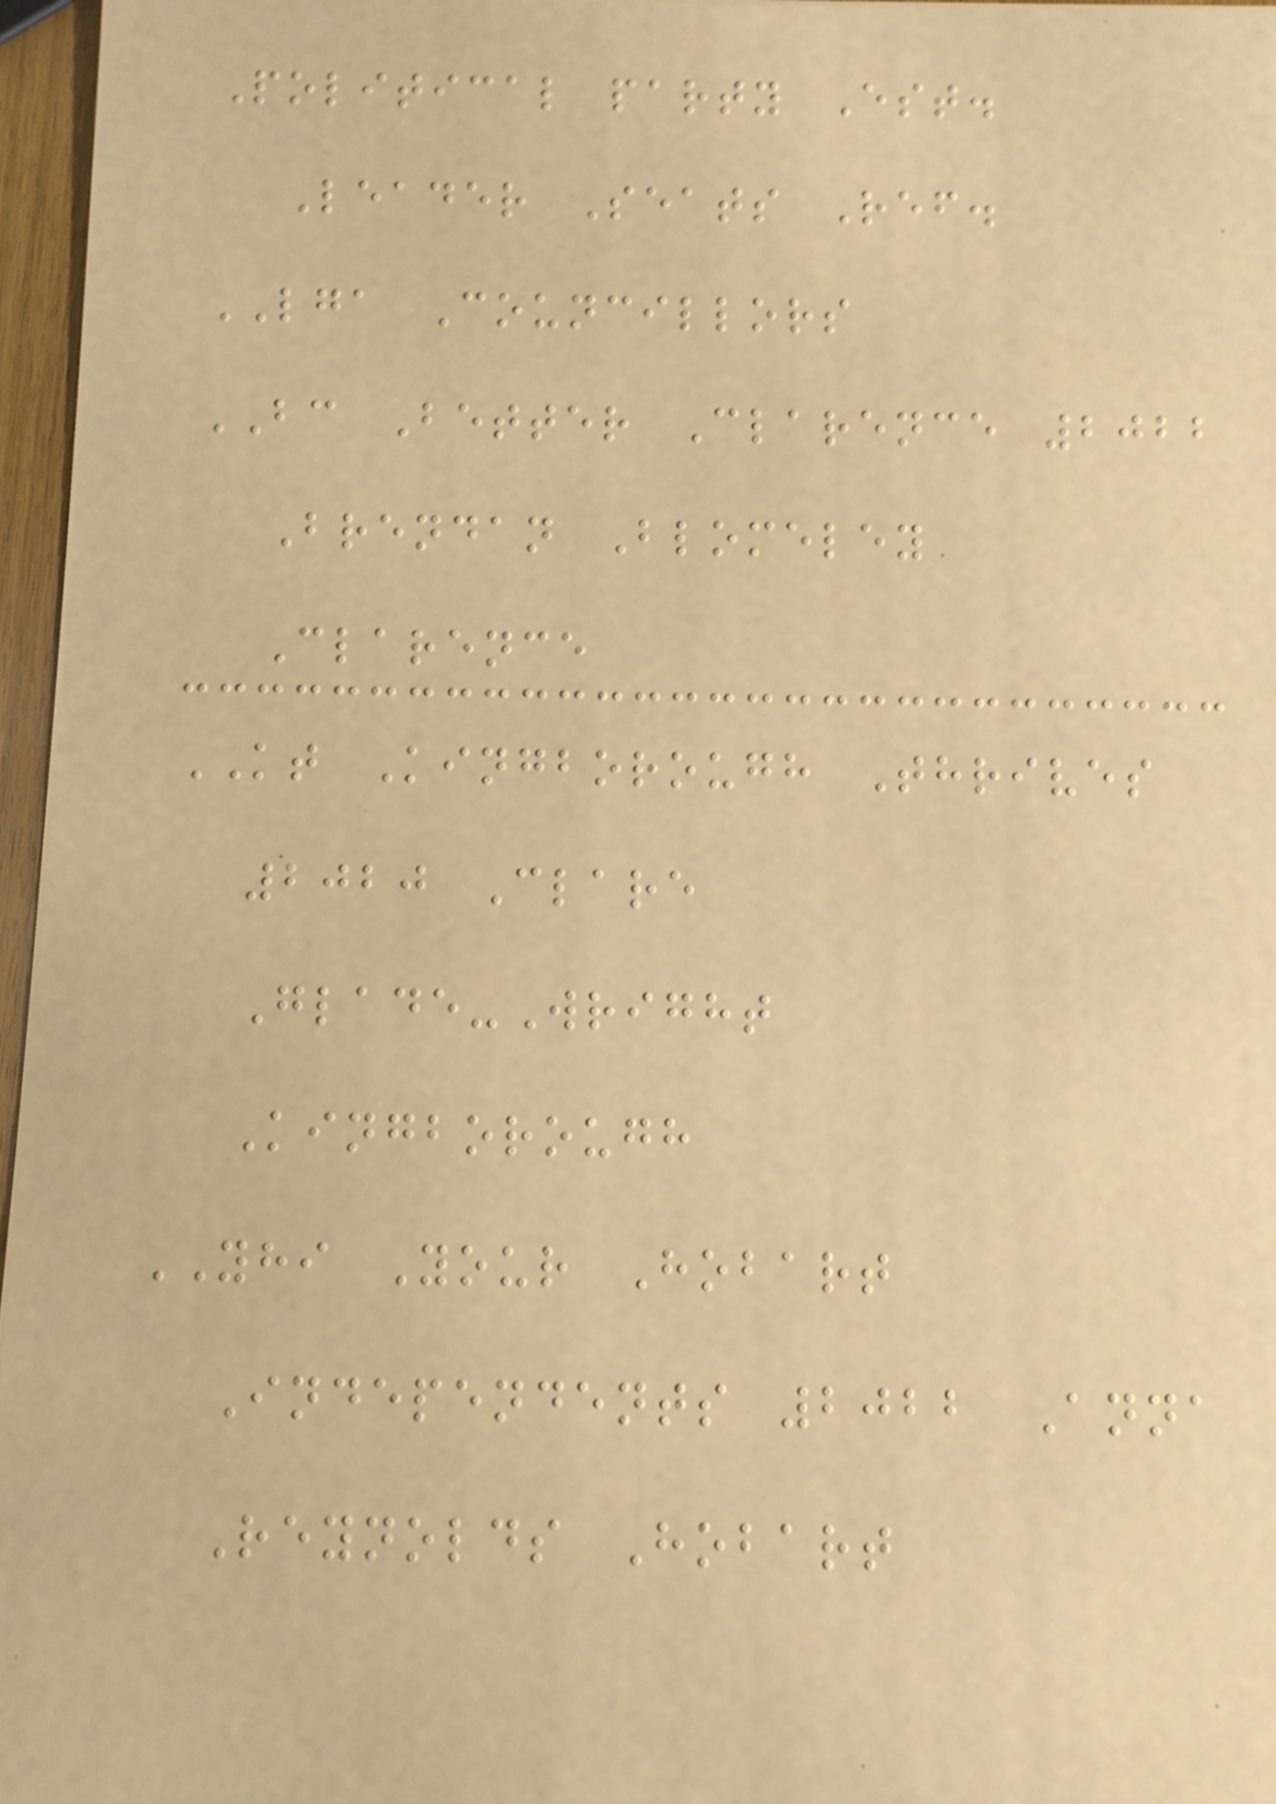Political party Est.
Leader Seats Ref.
LGA Councillors
BC Better Clarence 2022
Brendan Blomeley
Clarence
KT Kingborough Thrives
2020 Clare
Glade-Wright
Kingborough
YHI Your Hobart
Independents 2022 Anna
Reynolds Hobart
